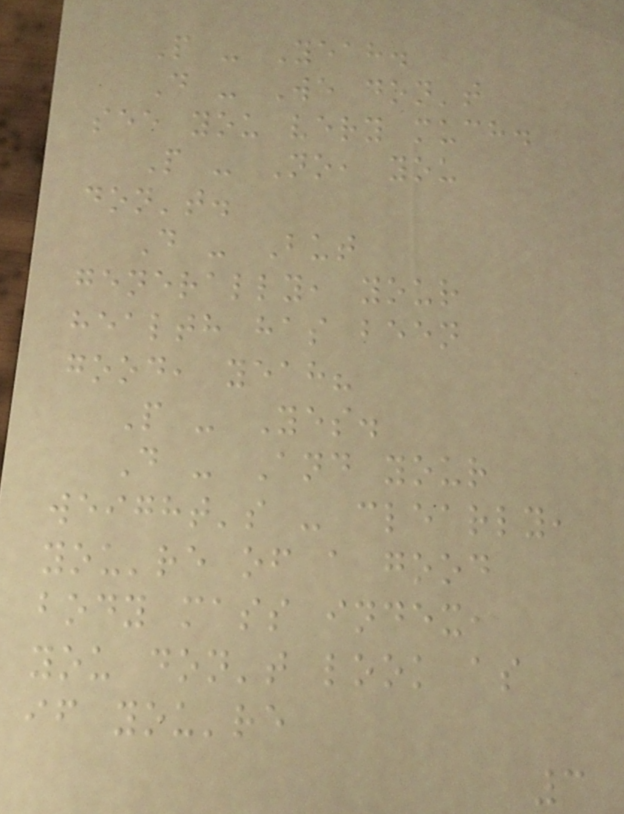P - Yeah.
D - We don't
see you very much.
P - No, you
don't.
D - But
generally, your
health has been
good, yeah?
P - Yes.
D - And your
weight's - clearly,
you're of a good
body mass index,
you don't look as
if you're
3
